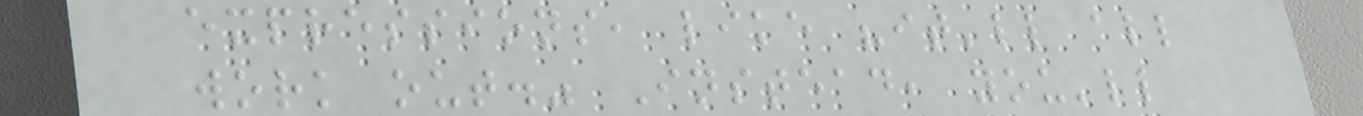expressions, like "it'll all
work out." Instead, you'll
